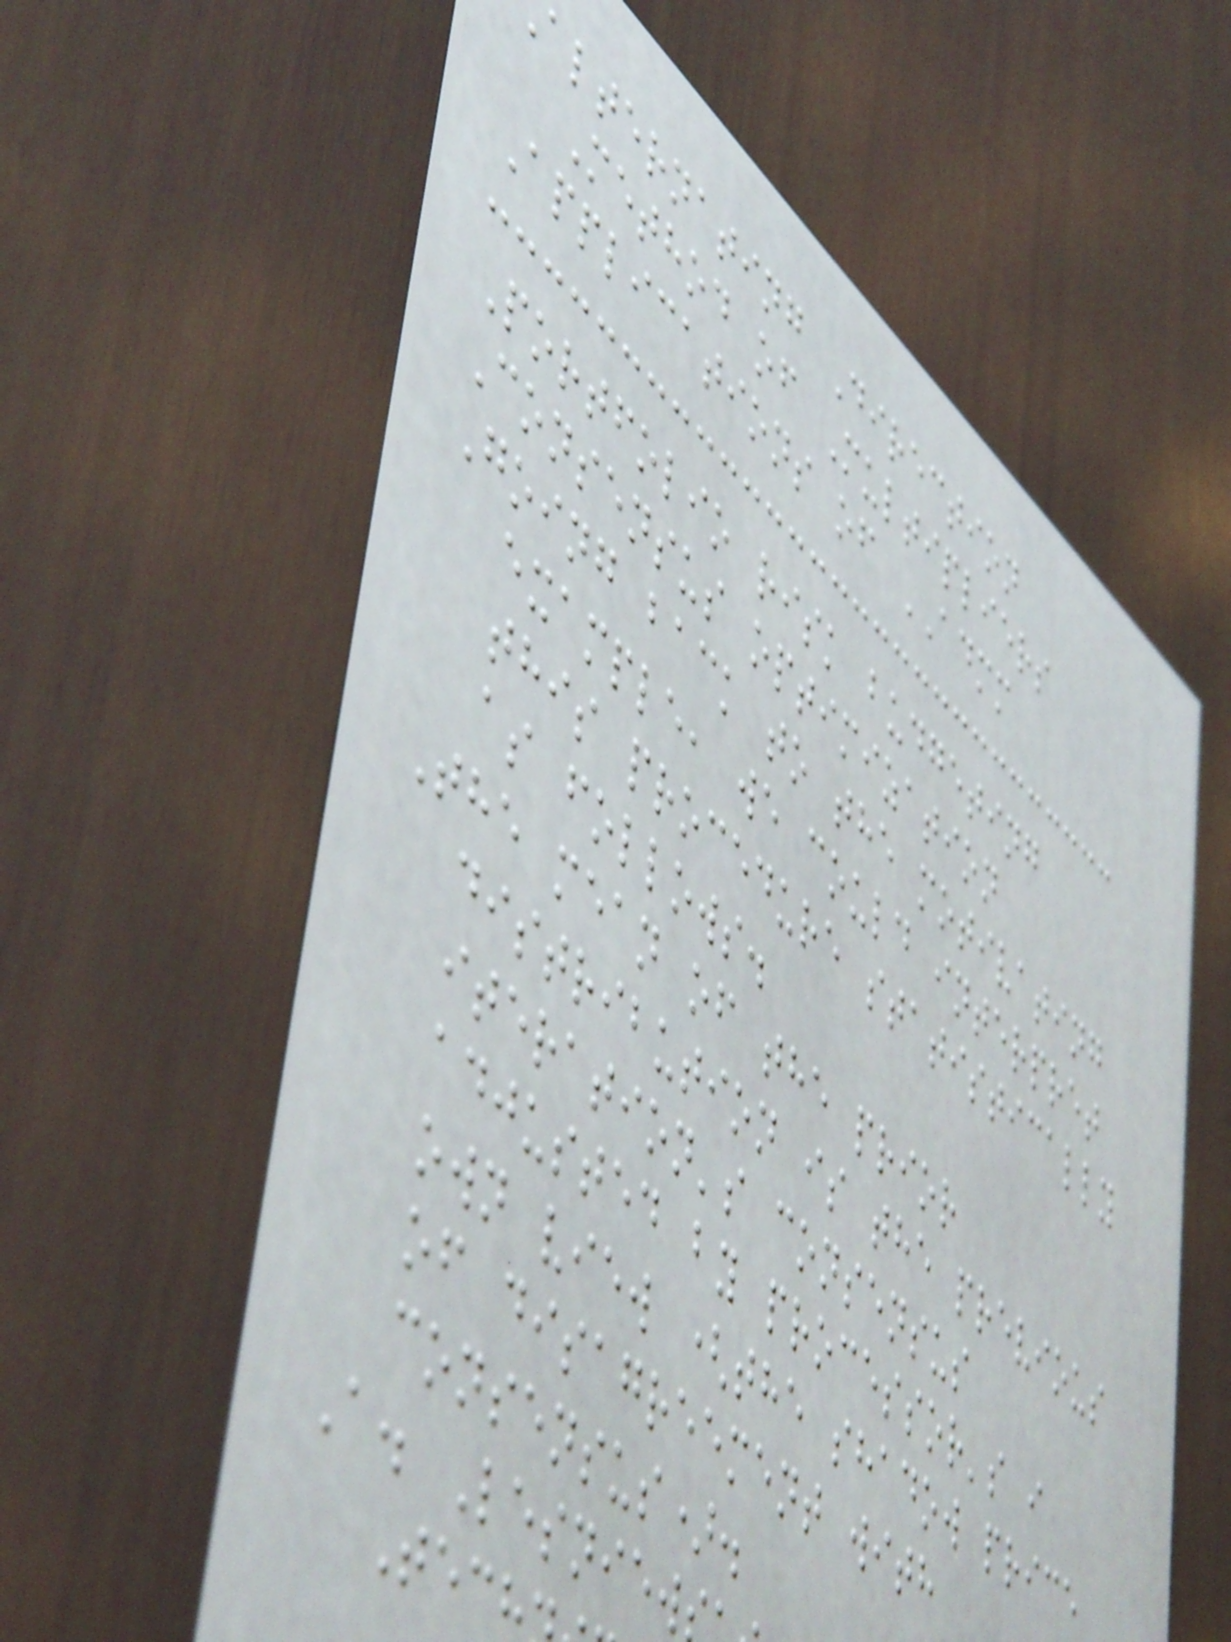alternating Direction
Method of Multipliers
Applications of ADMM
Portfolio risk budgeting
Consensus optimization
Going back to the motivating
example, we could interpret
this procedure statistically
as follows.
The mean of the prior
distribution is the previous
iteration's consensus
adjusted by processor's i
own view (the shadow price
of disagreement with
consensus).
A. Lesniew
